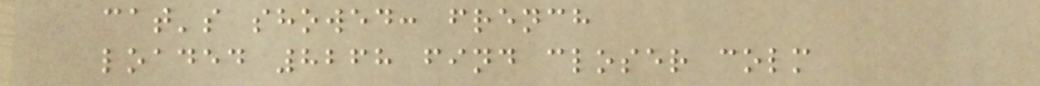cat's showed: french
loaded 8268 find closer colm
